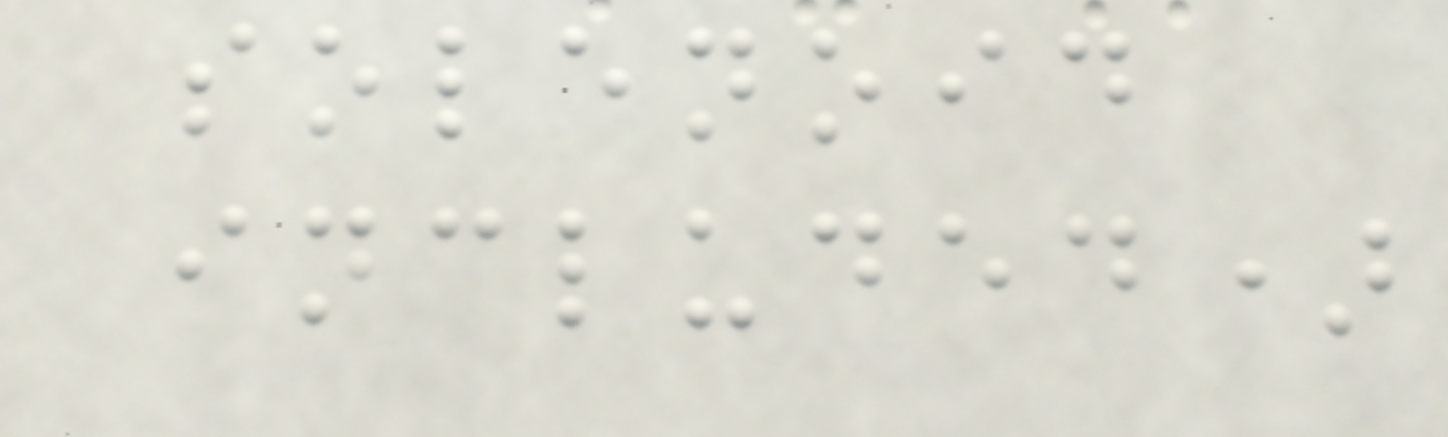solenoid
included)
